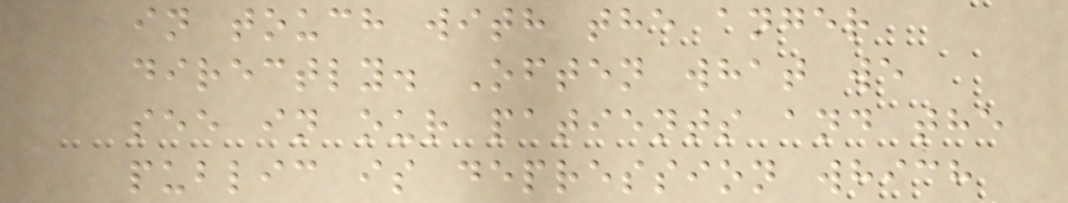in touch with the anger
directly. Often what we
see in our patients and the
public is depression which
